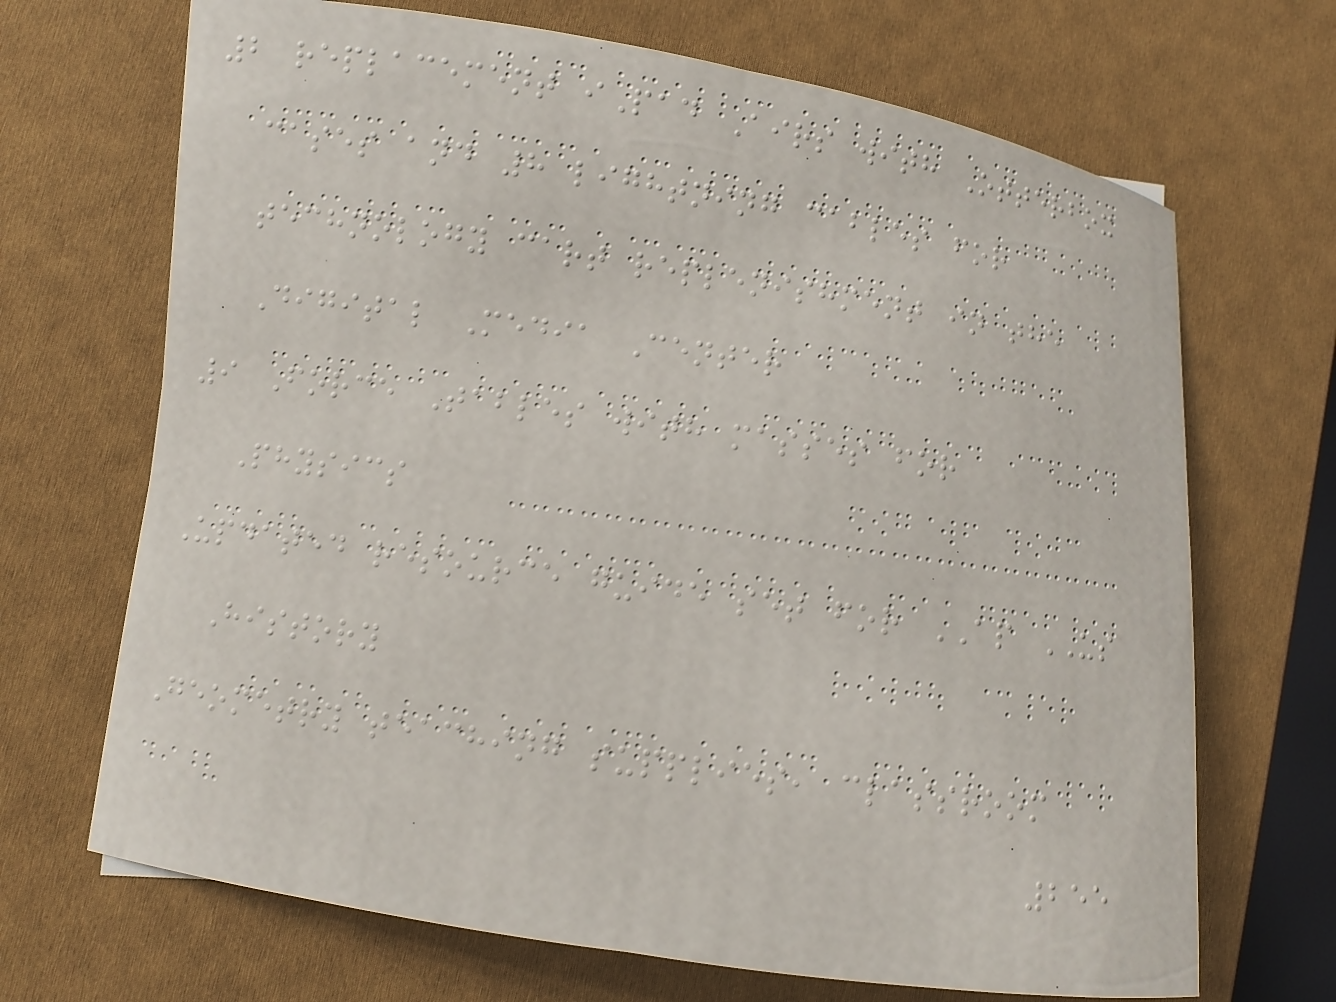2 replacement iPad Airs with Otterbox
cases and 8 lightning cables for
technology cart replenishment in the
Digital Media Center
9 Force Tables with masses for
Physics
Updated resource guide set for AP US
History
Geometry teaching supplies, classroom
255
